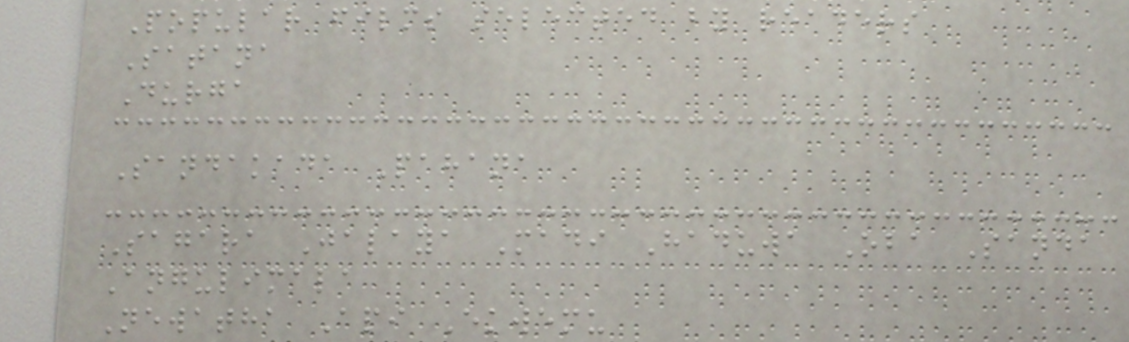Popular films selected by readers
Satana
Durga
Sandakada Pahana
Sagara Jalaya Madi Haduwa Oba Sanda
Angulimala
Newatha Api Ekwemu
